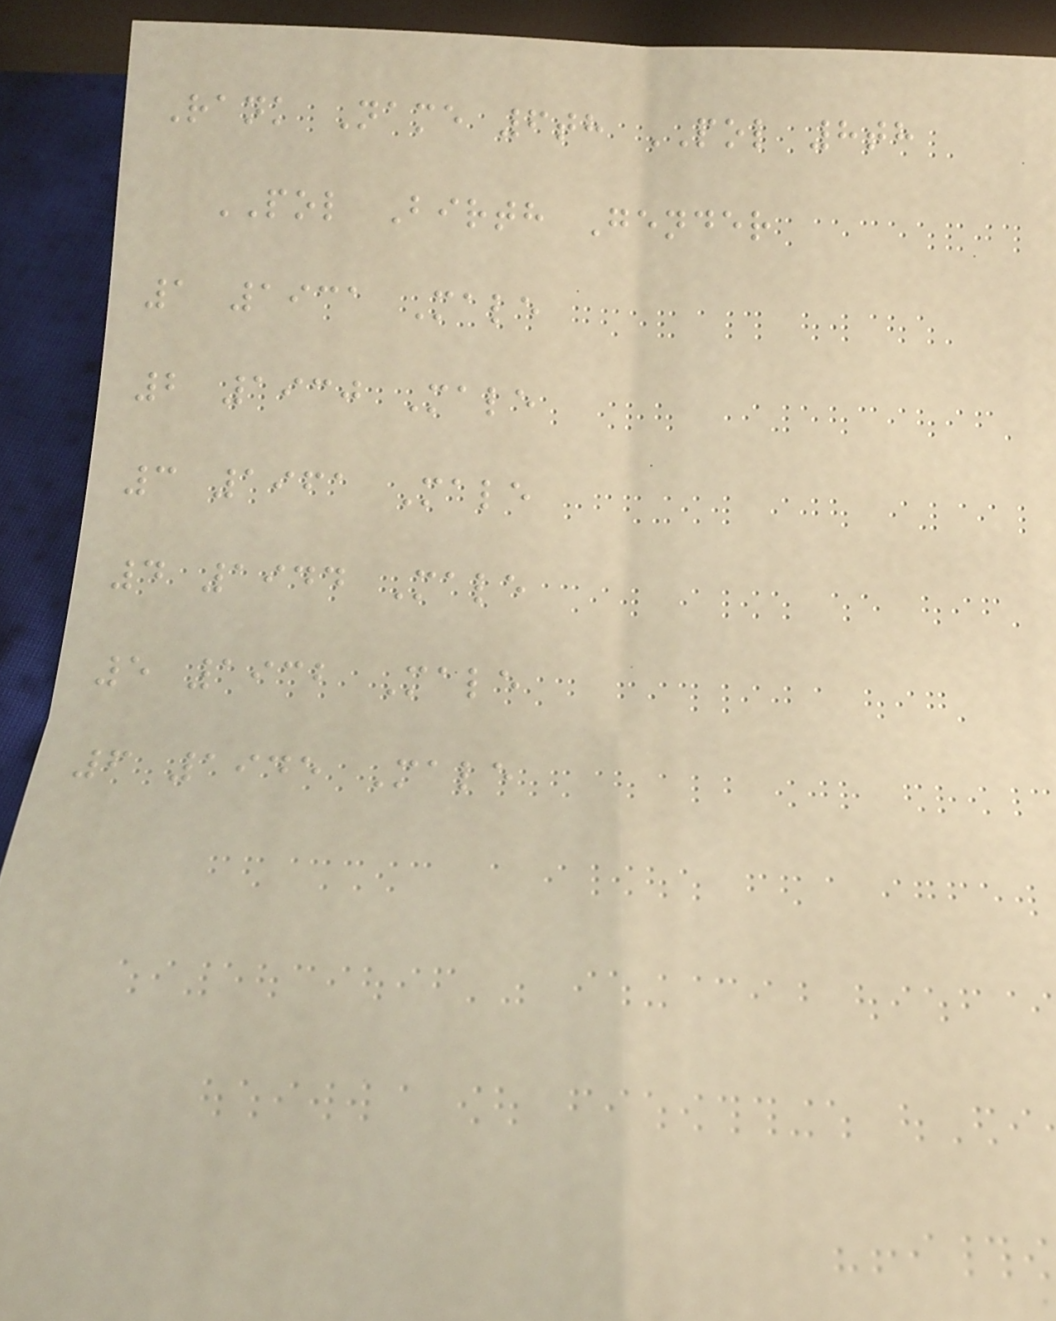Rank Name 6th POL 8th
POL Birth Gender
1 1931 Male
2 1930 Male
3 1961 Male
4 1944 Male
5 1932 Male
6 1945 Male
